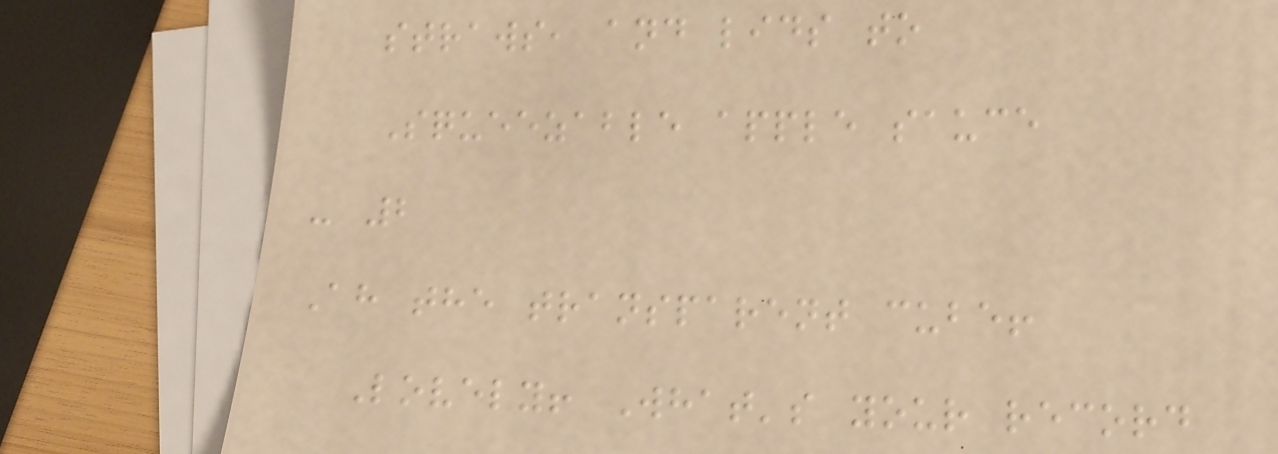straws, and lids to
Squeezable apple sauce
- 2
Ah the transparent cube!
Lovely! What's your record
